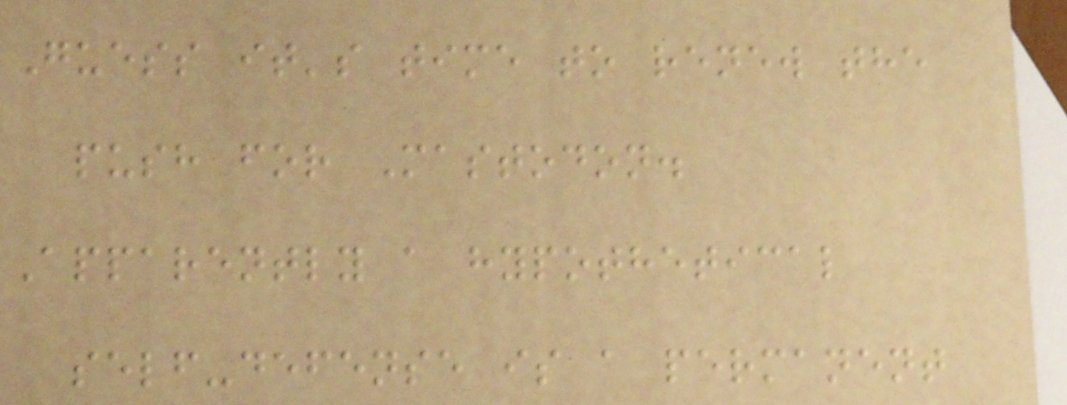Guess it's time to renew the
push for Mastodon.
Apparently a hypothetical
self-defense is a permanent
